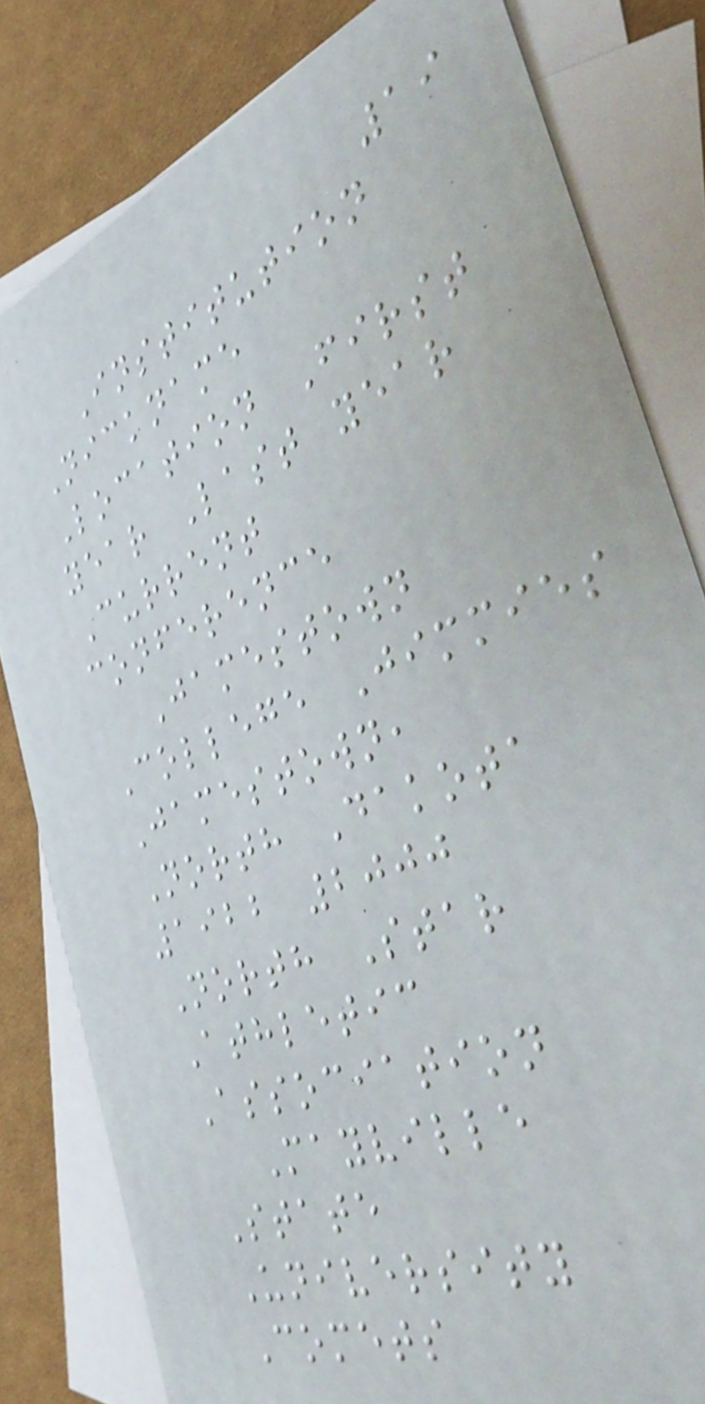19
Institution
Nickname
Location First
year Last year
Current
conference
Jamestown
College Jimmies
Jamestown,
North Dakota
1922 2000
North Star
Athletic
Association
Mayville
State
University
Comets
